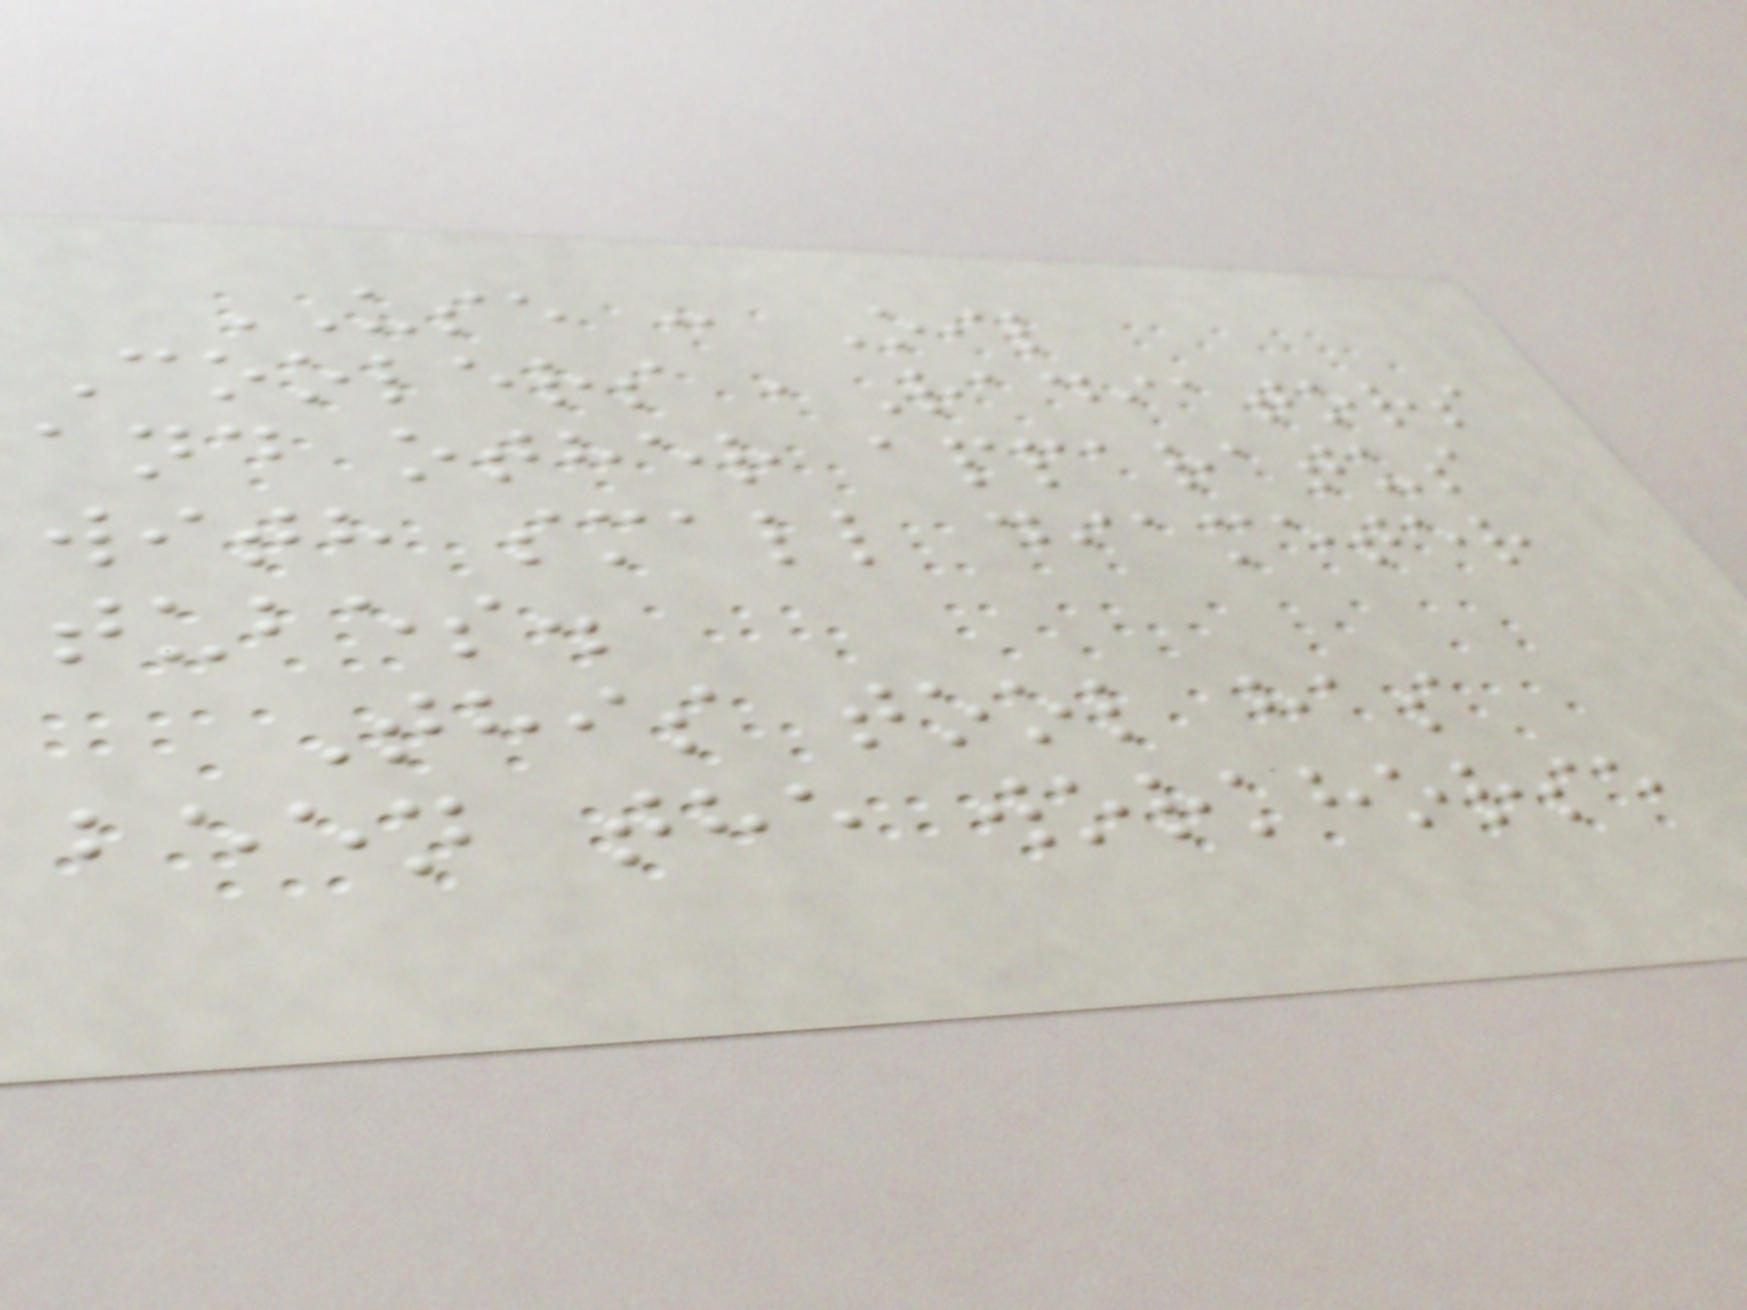USE : Oil
Coolers ,Radiators
and other apparatus
with small diameter
tubes.
This tool has
been the workhorse
